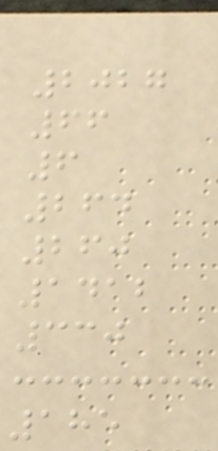2027
66
6
264
260
1412
330
185
